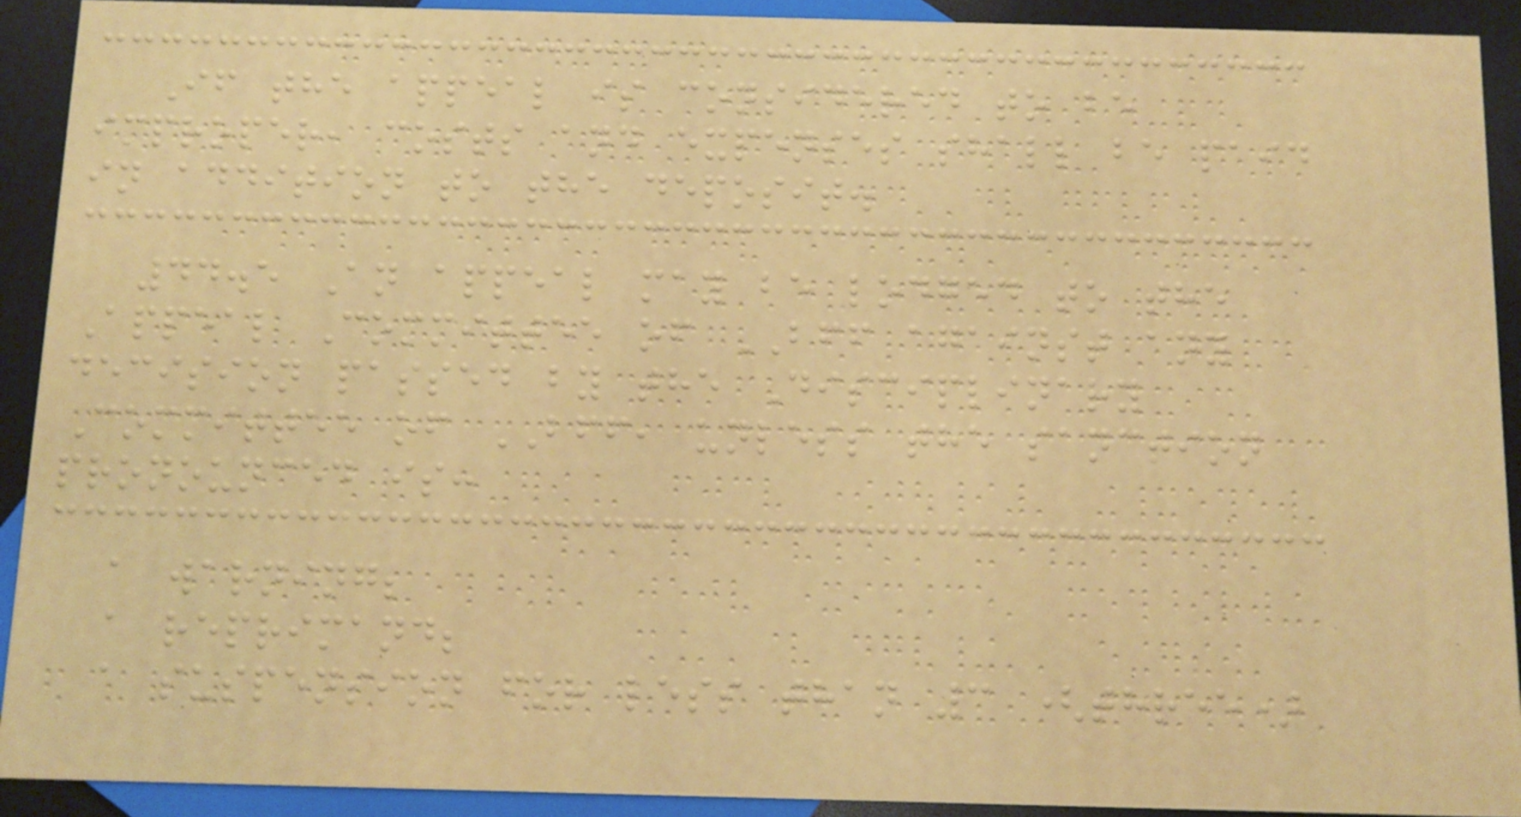If the appeal is considered to be
improper, costs and expenses shall be paid
in addition to the deposit.
44.5 An appeal may be lodged to the
Appeal Committee of BFF against any
decision passed by the Disciplinary
Committee of BFF, unless the sanction
pronounced is:
a warning;
a reprimand;
a suspension for less than 3 (three)
